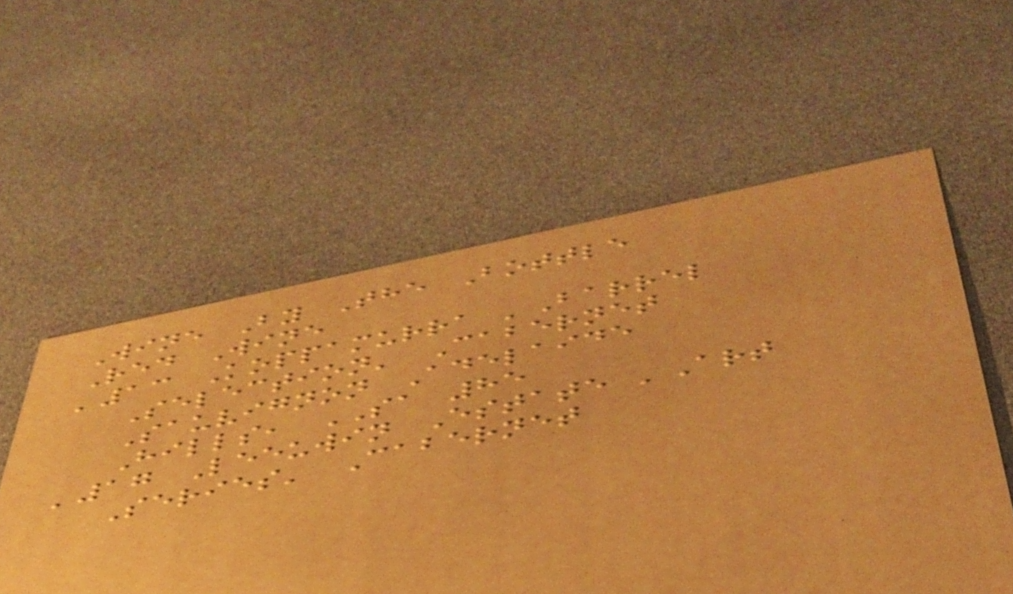Wine By The Bottle
Red Wine
'13 Koppamurra 'Barrel
Selection' Cabernet
Sauvignon Adelaide
Hills, SA 85
'17 Leeuwin Estate 'Art
Series' Cabernet
